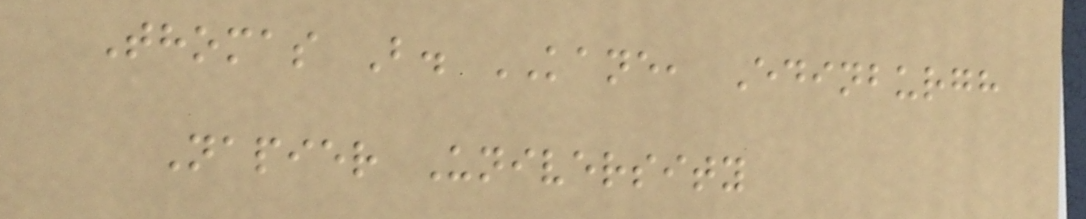Thomas B. KANE, Edinburgh
Napier University
